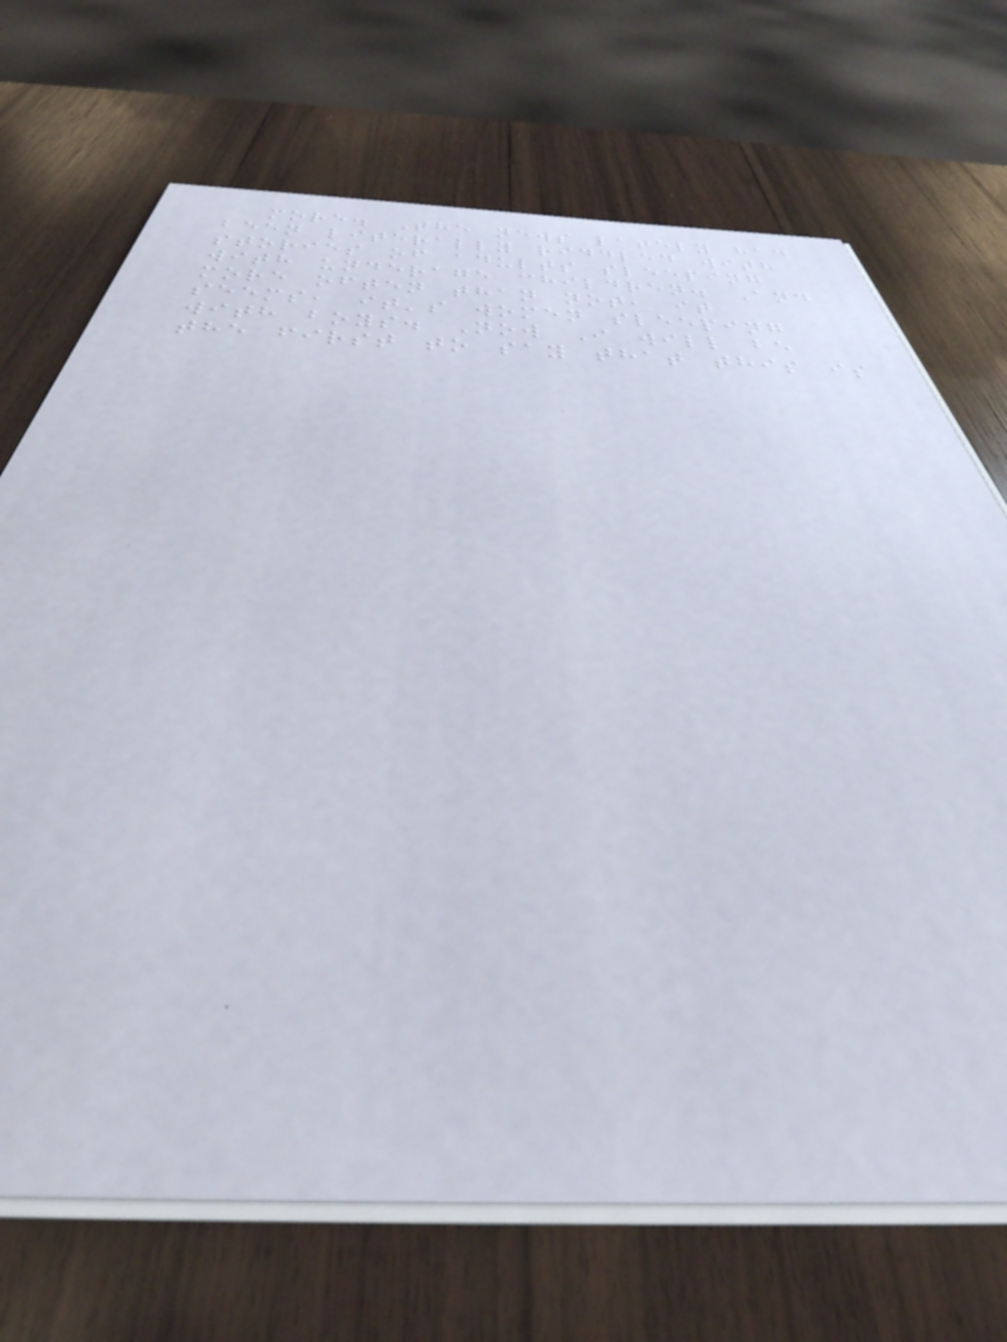more. The news lately had
been literally riddled with
stories of adults sleeping
with underage children. And
more often than not, it
seems, it's women sleeping
with boys. Now I will be
the first to say that this is
